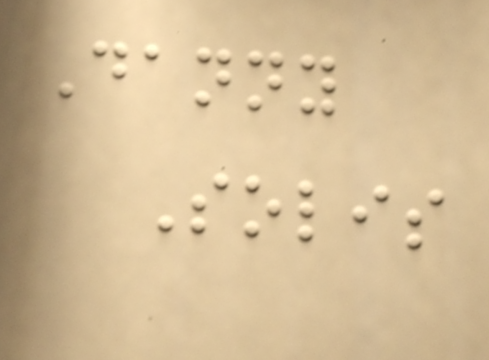Danny
Solis
